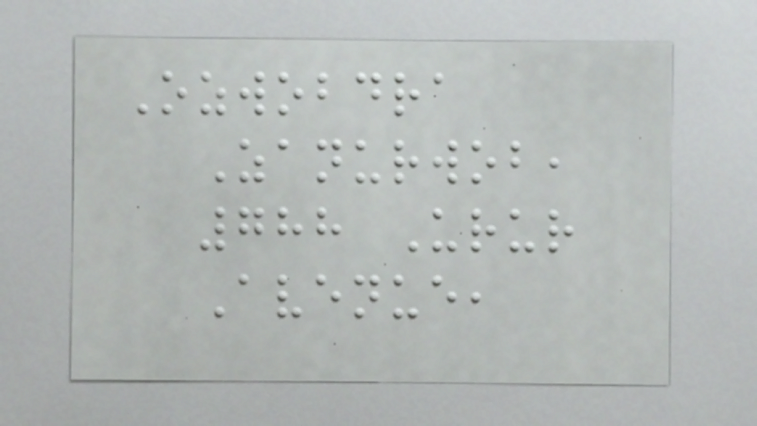Ozwobdra
Zanurwob,
788 Urur
Avenue,
